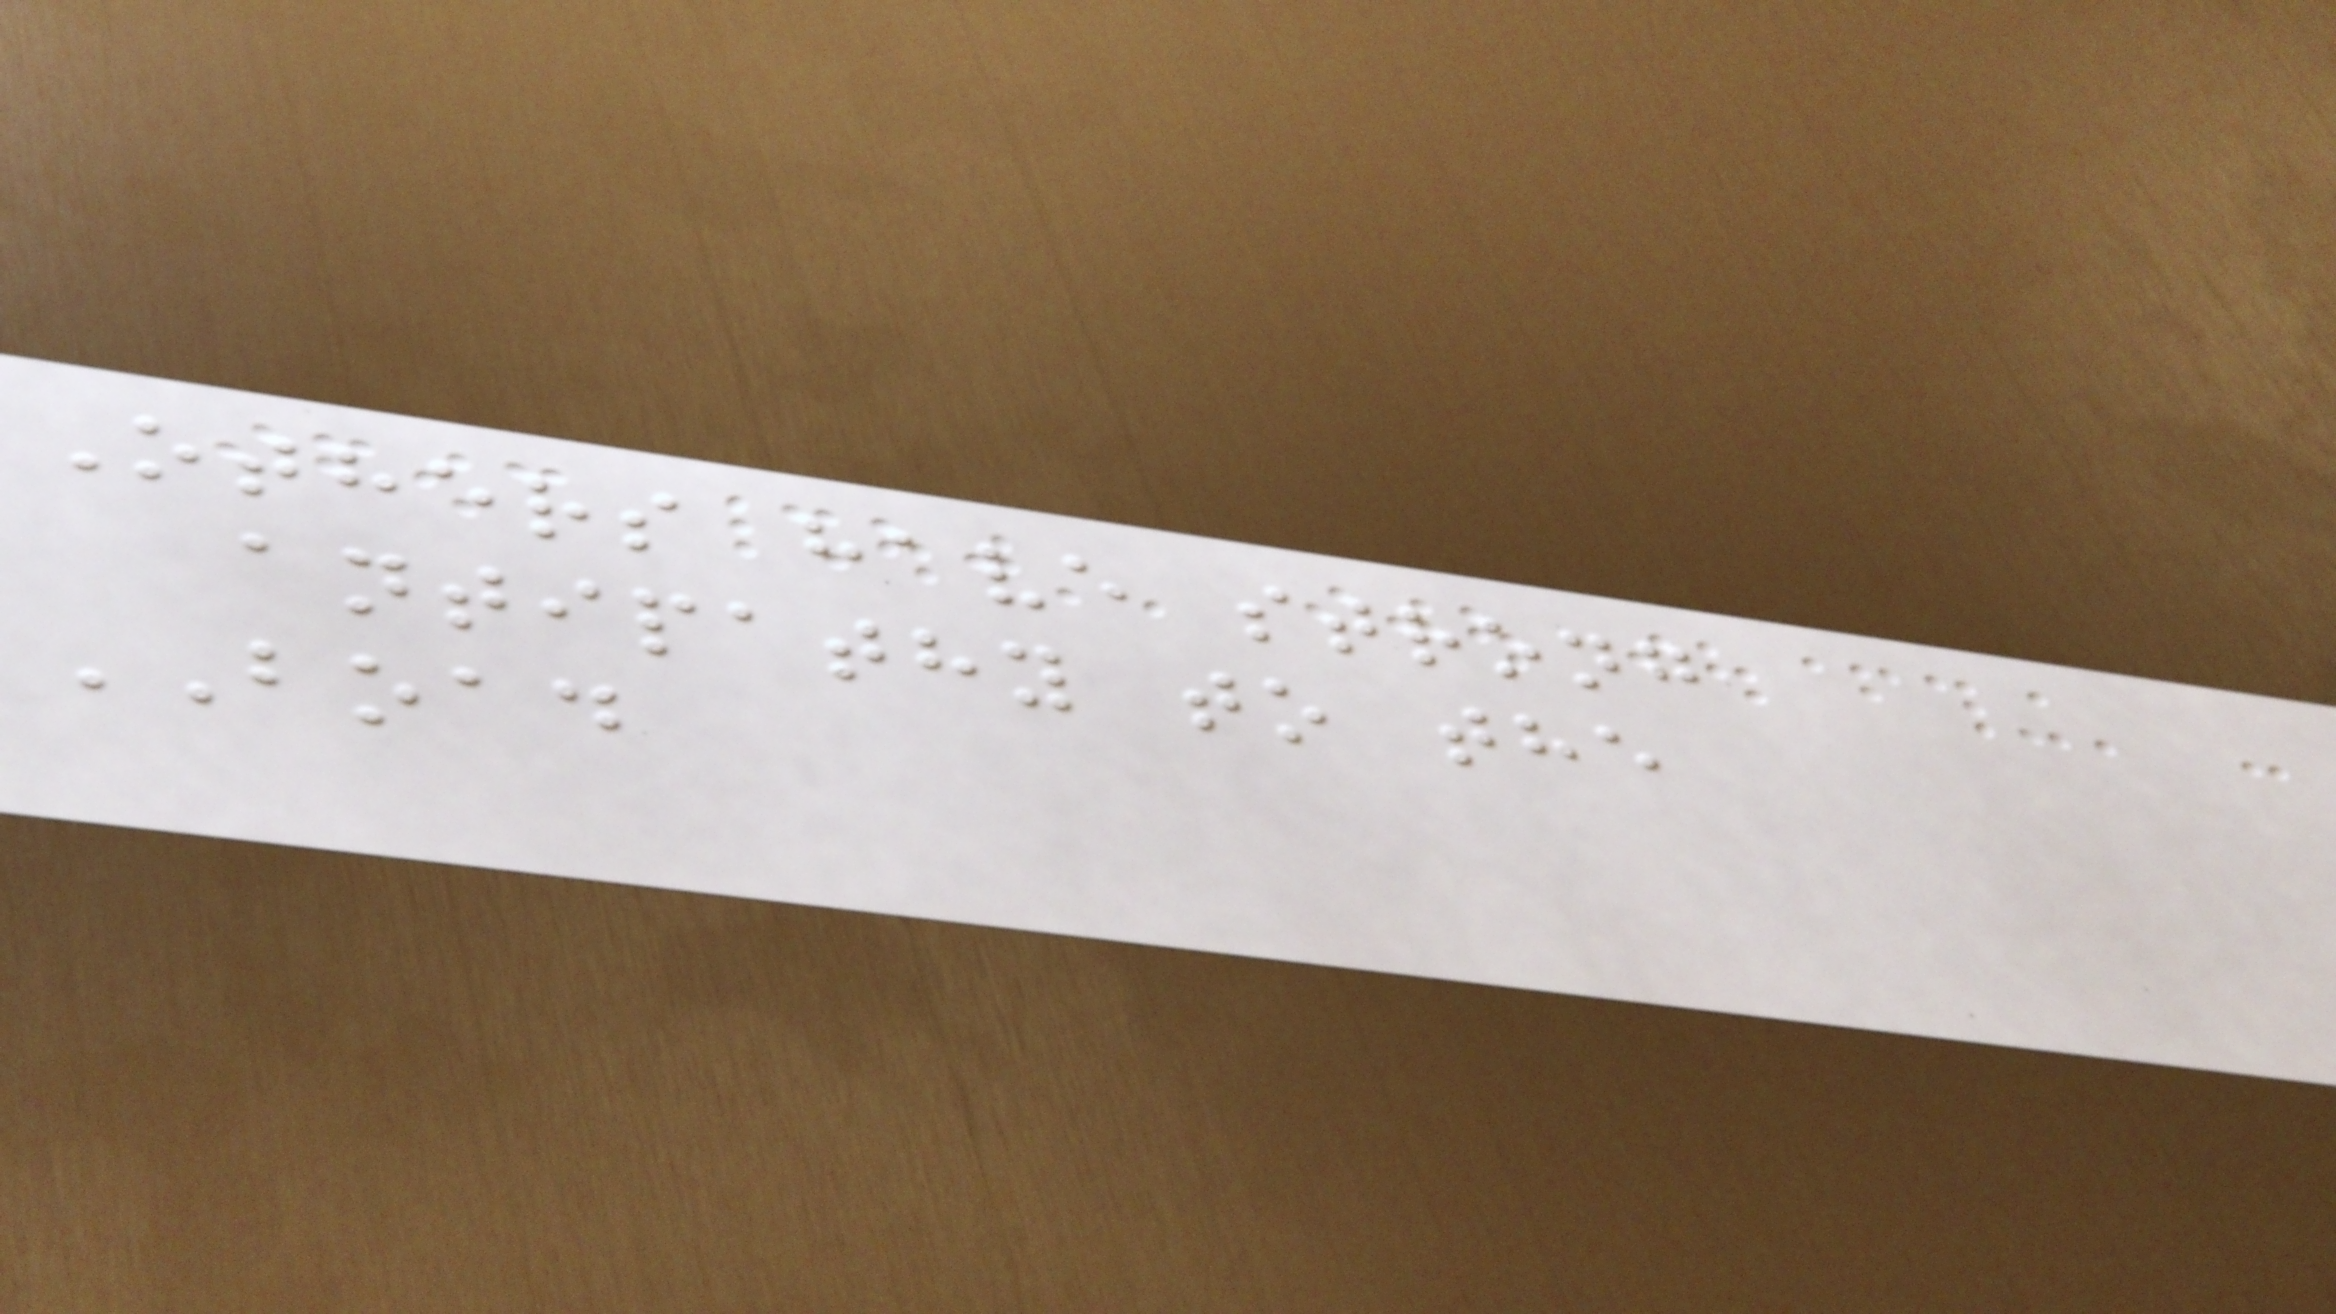Others have strong
antipathy to the
BOAD
